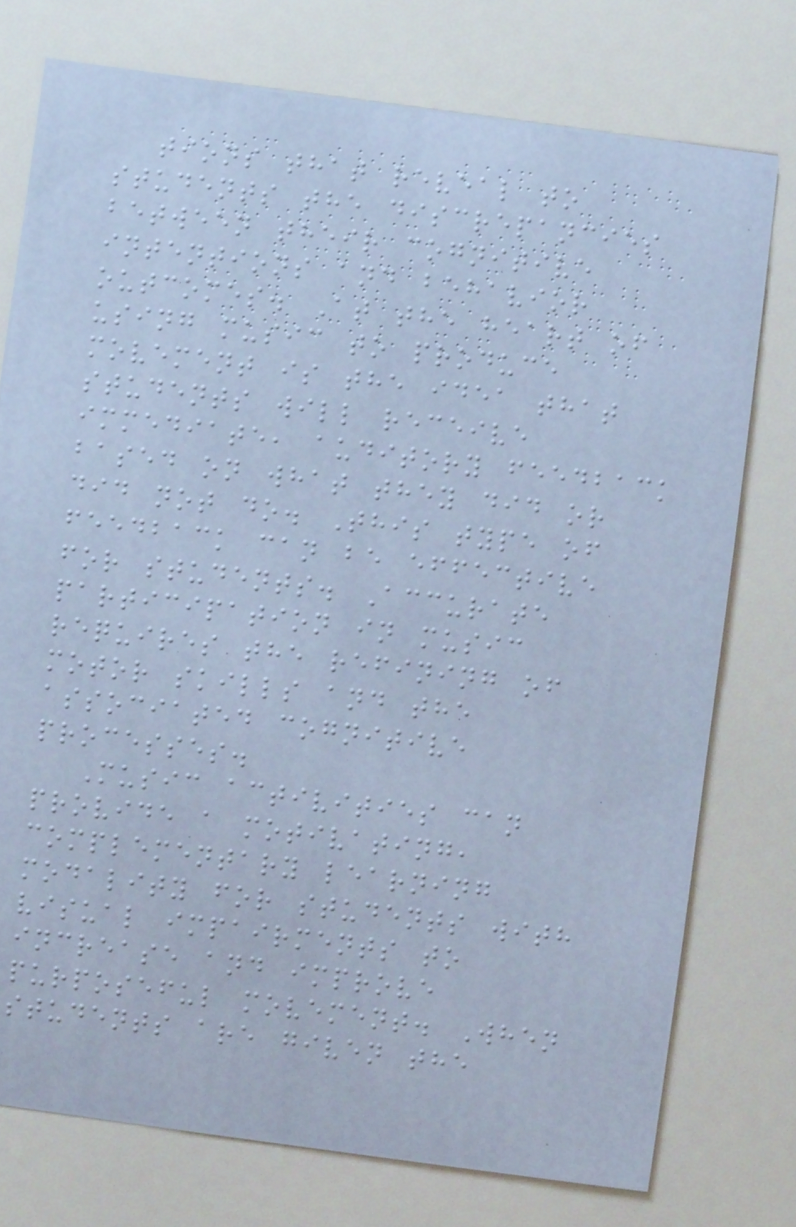tions that reveal to
students the discrepancies
between their cognitive
intentions and behavior
outcomes. At the heart of
using music to produce
movement is the idea that
students will receive
immediate, auditory feedback
based on what they did or
did not do. This type of
feedback can be effective
for students. Accurate
participation in music
requires the refining of
motor skills and the
associated cognitive
processes.
Music activities can
provide a motivating,
complementary learning
modality for students with
visual impairments to
increase and improve
purposeful movement. When
students are given the
